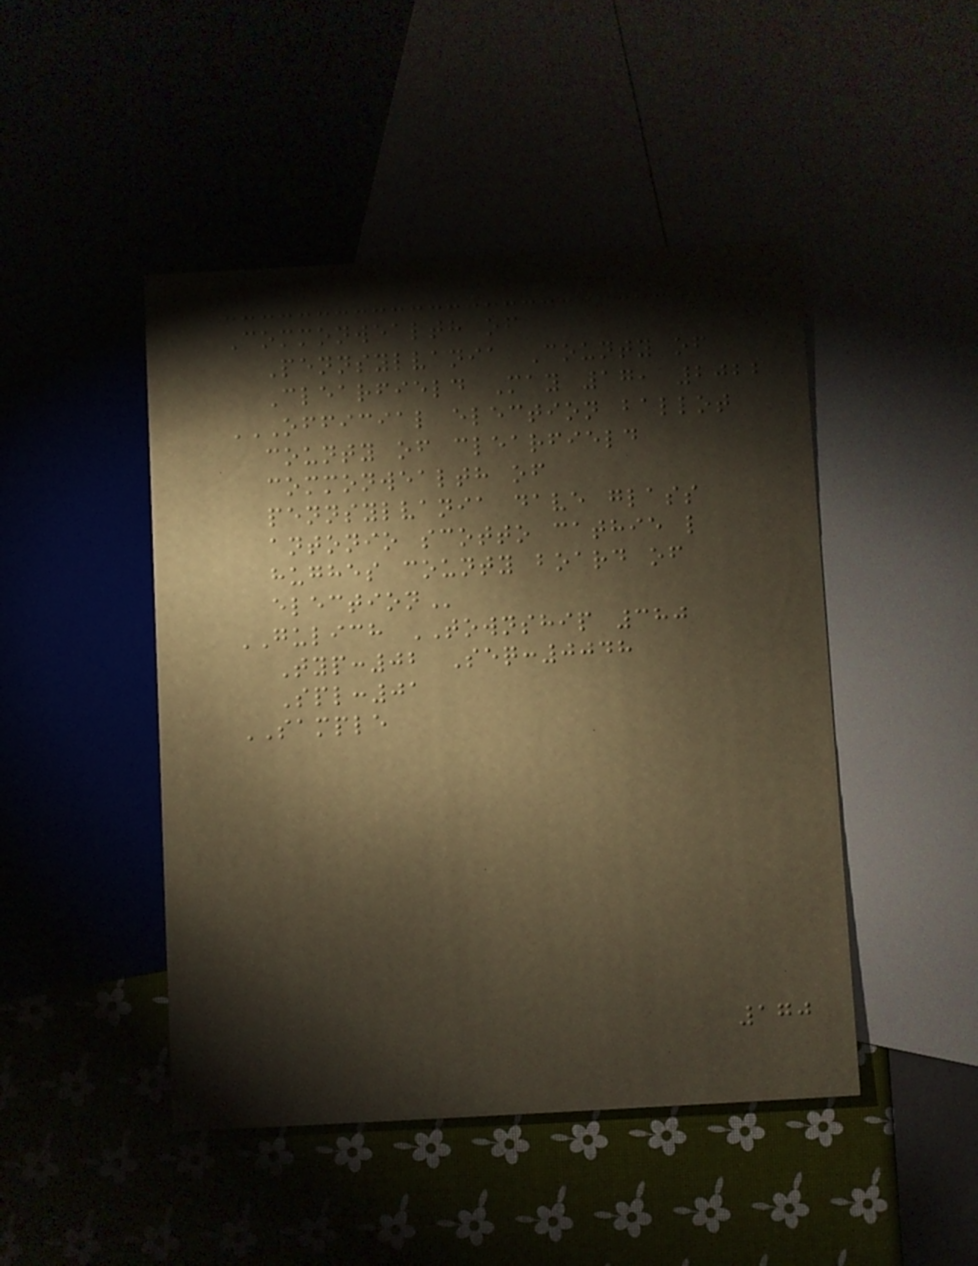Commonwealth of
Pennsylvania County of
Clearfield May 17, 2022
OFFICIAL ELECTION BALLOT
COUNTY OF CLEARFIELD
COMMONWEALTH OF
PENNSYLVANIA DAVE GLASS
ANTONIO SCOTTO CATHIE L
HUGHES COUNTY BOARD OF
ELECTION
GULICH TOWNSHIP 380
Typ:02 Seq:0048
Spl:01
SAMPLE
170
